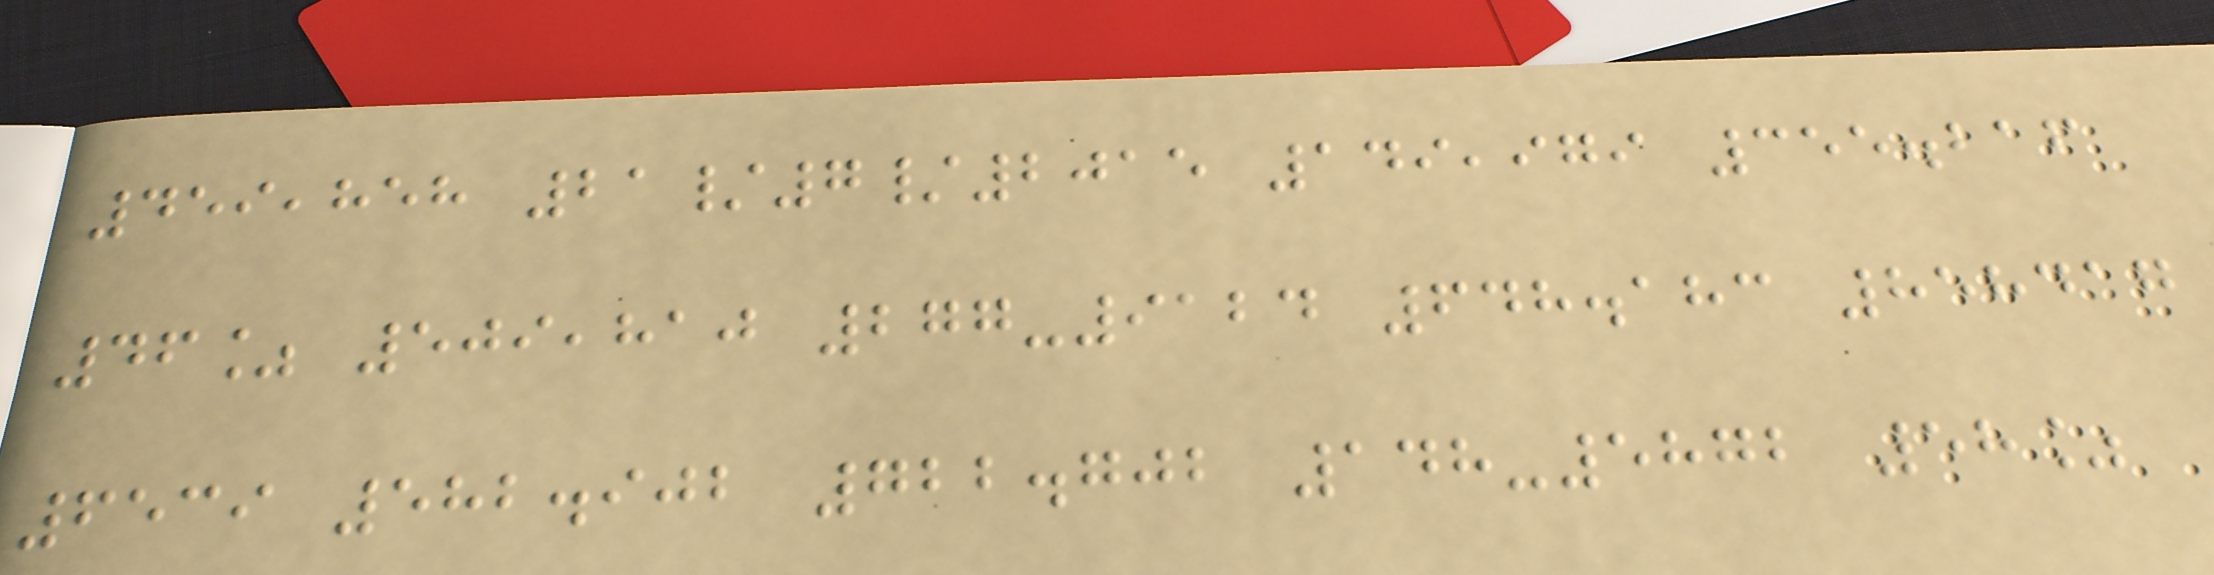459,858 21/7/2015 149,979 355.216
46% 509,810 277-9124 648.183 858417
6539 582.902 722.702 148-5872 58%
